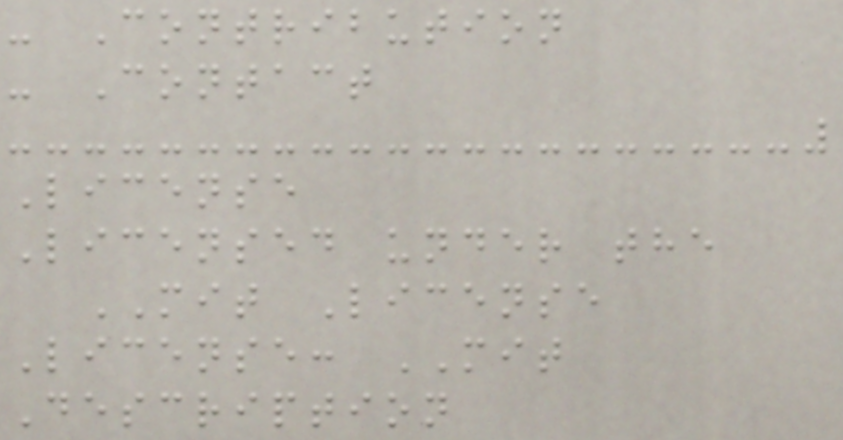- Contribution
- Contact
License
Licensed under the
MIT License
License: MIT
Description
